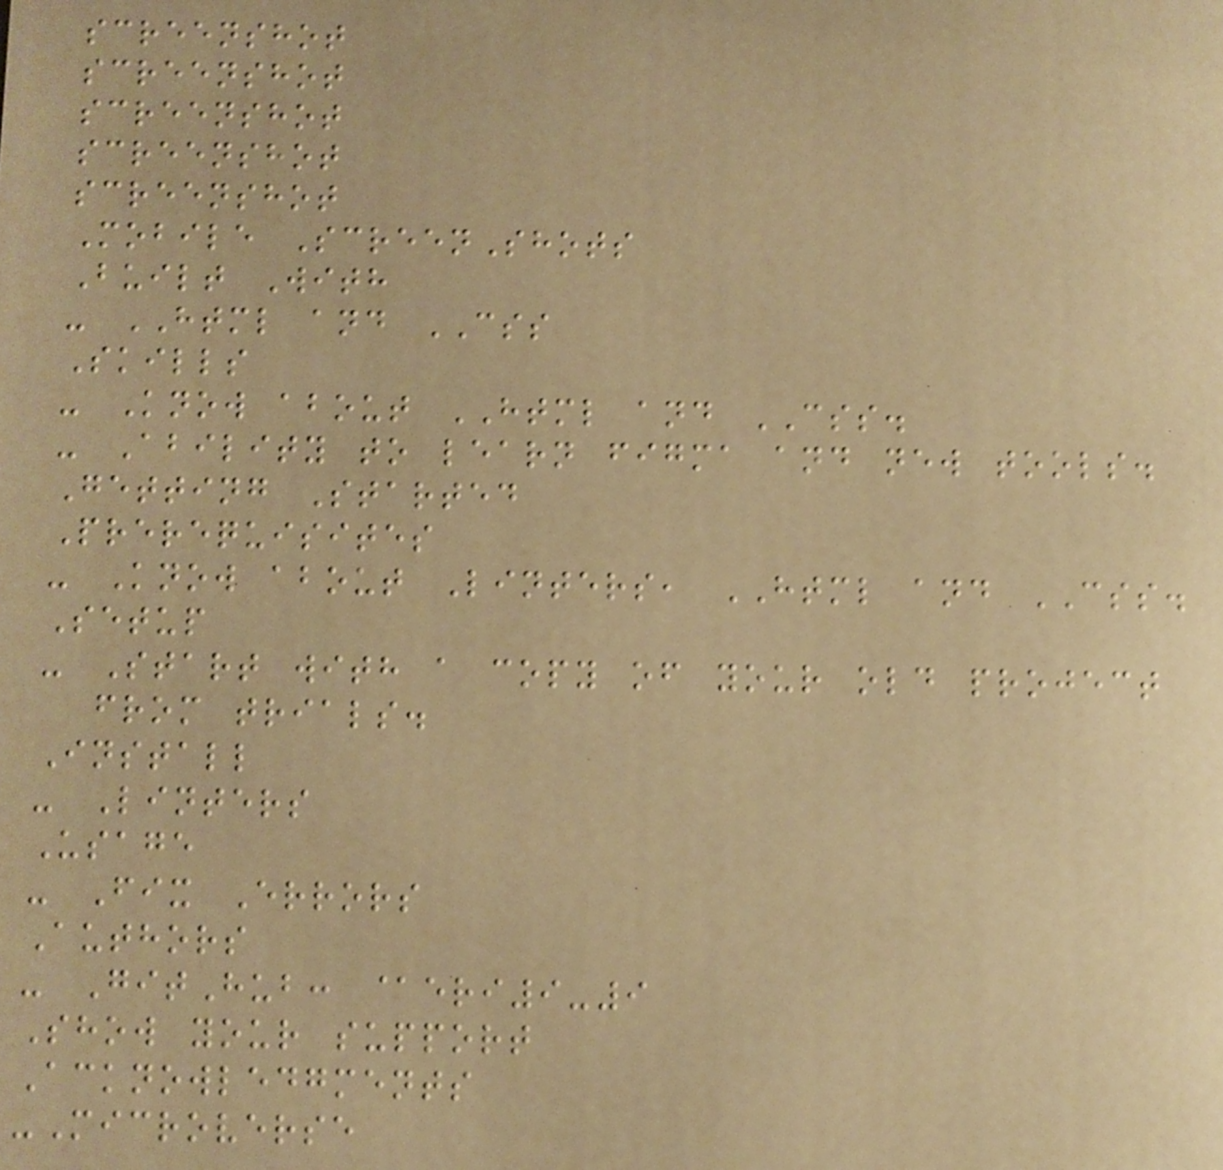screenshot
screenshot
screenshot
screenshot
screenshot
Mobile ScreenShots
Built With
- HTML and CSS
Skills
- Know about HTML and CSS.
- Ability to learn figma and new tools.
Getting Started
Prerequisites
- Know about Linters, HTML and CSS.
Setup
- Start with a copy of your old project
from trials.
Install
- Linters
Usage
- Fix Errors
Authors
- GitHub: @eri9-9
Show your support
Acknowledgments
-Microverse
